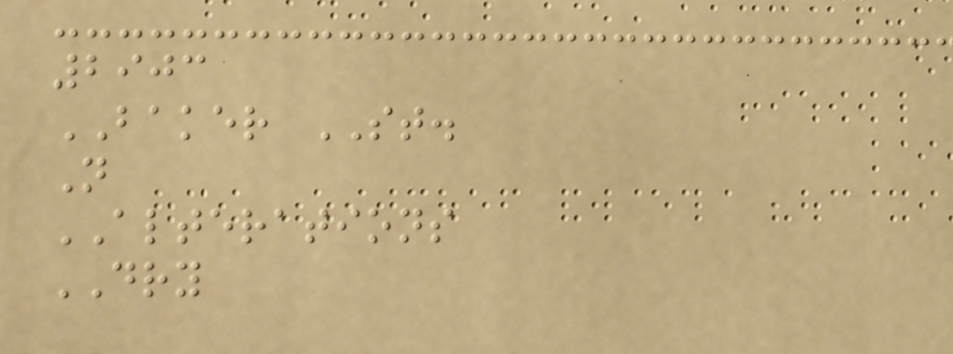2903
BAKER ST.
N
ALTERATIONS
DRY
